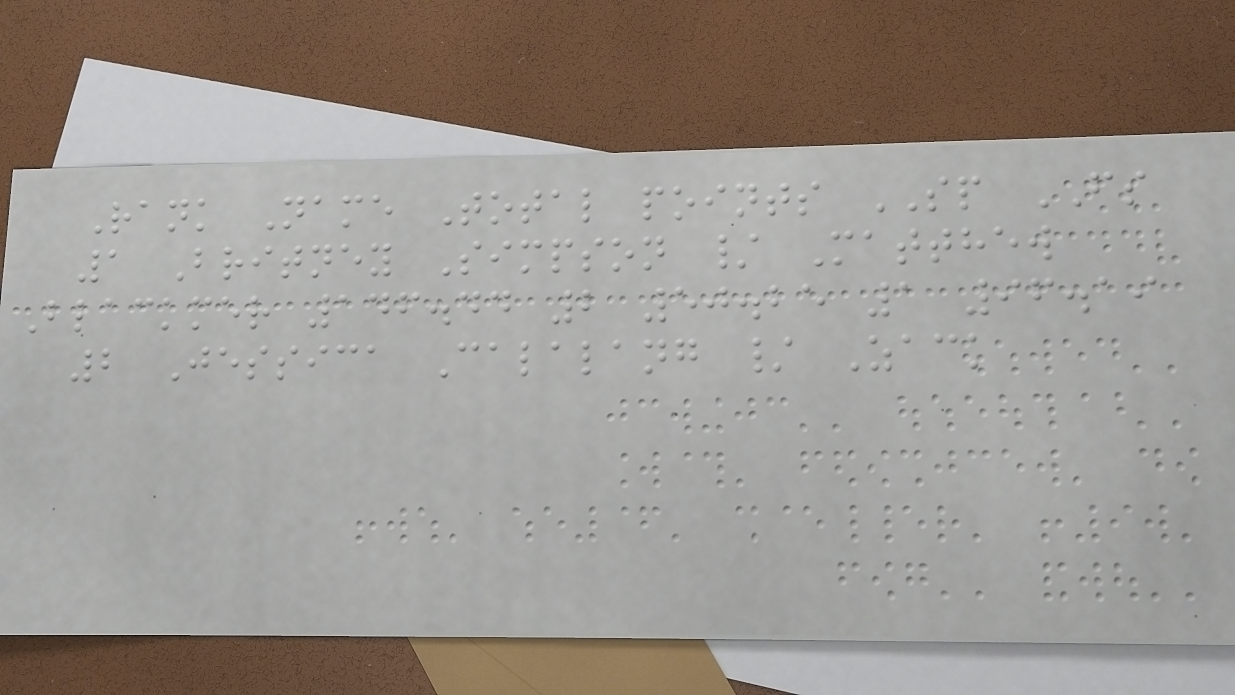Rank Name Total points SP FS
1 Britney Simpson / Matthew
Blackmer 146.44 2 50.25 1 96.19
2 Jessica Calalang / Zack
